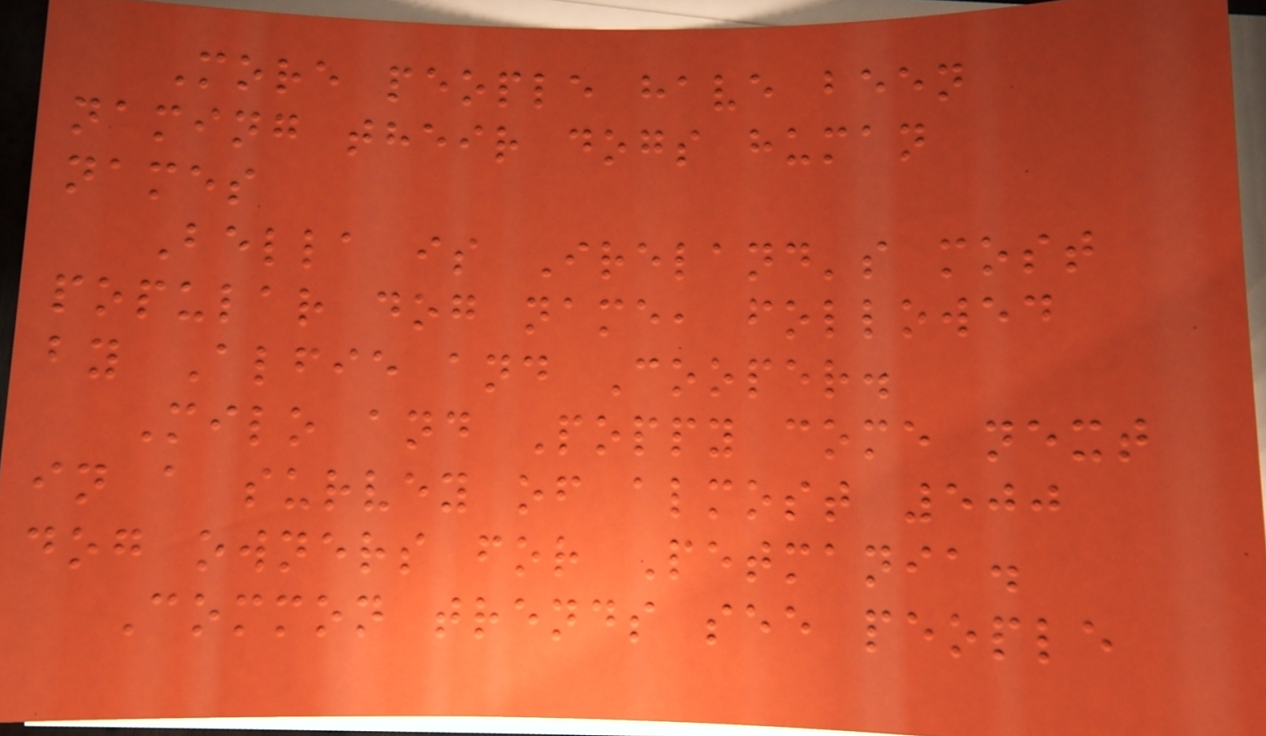More people have been
naming their dogs human
names
Bella is Ireland's most
popular dog name, followed
by Alfie and Cooper.
Milo and Poppy come next
in a survey of almost 500
dog owners for Petmania.
Common trends see people
